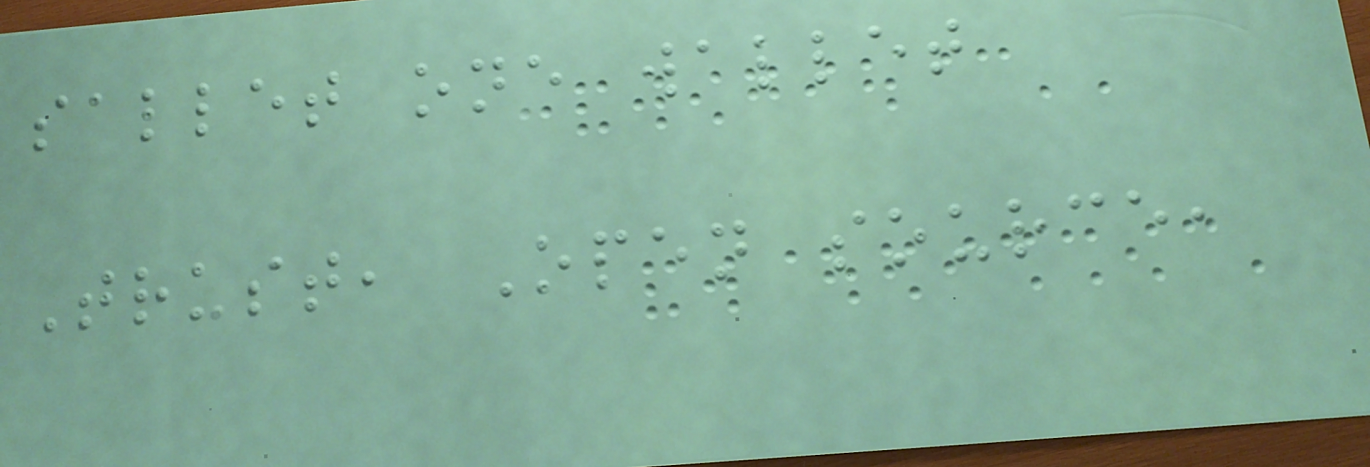sallet one wallet
Trust, Open source,
